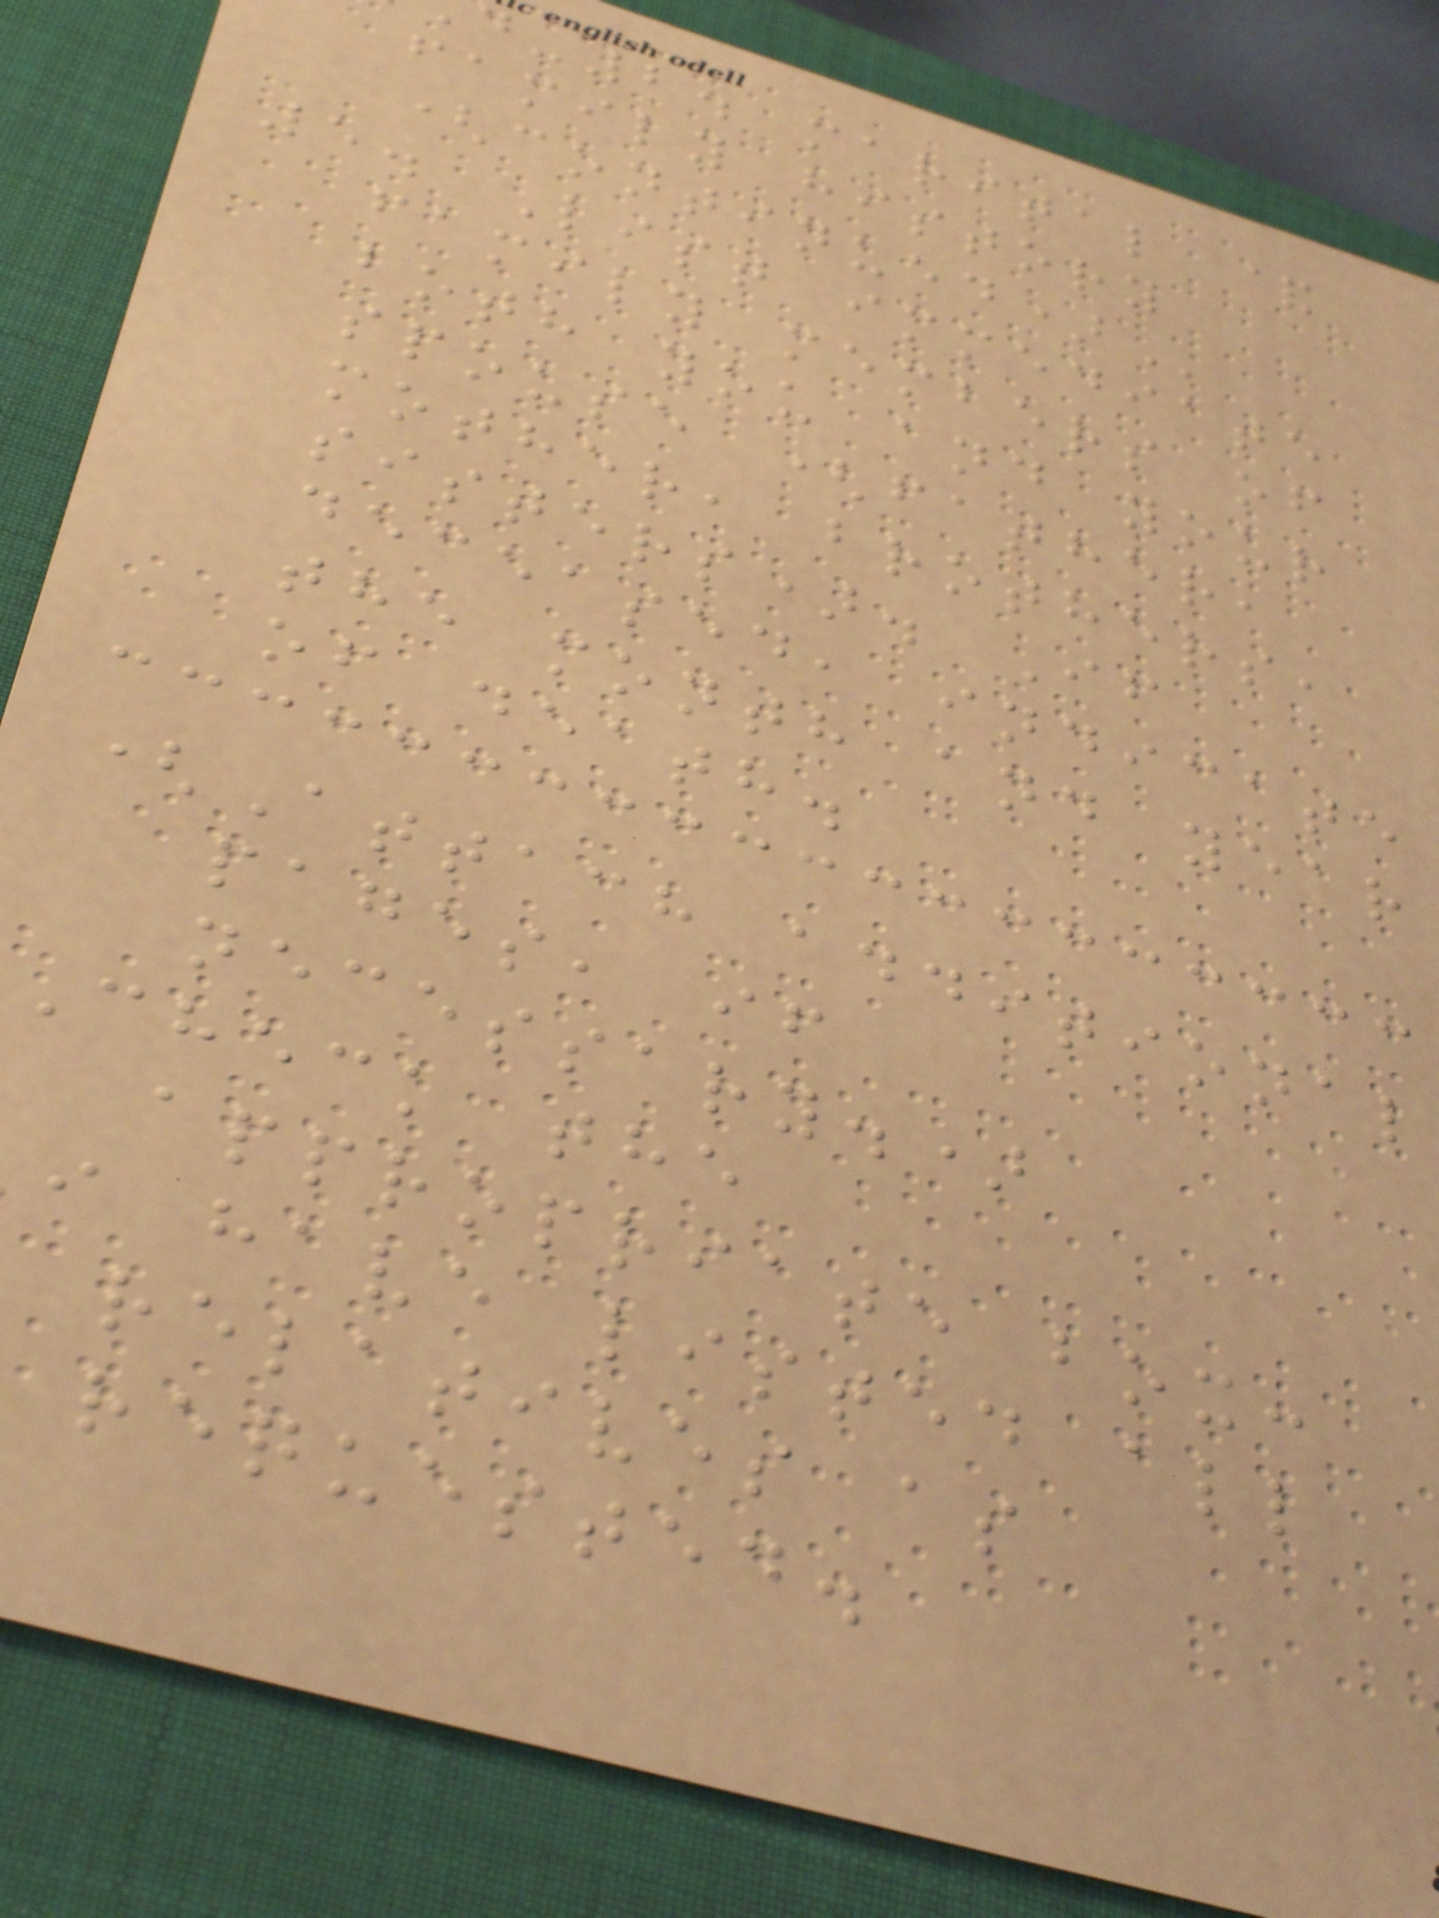d-2. marital &
family history
5. List immediate
family members of
both you and your
spouse (father,
mother, brothers,
sisters). If
deceased, indicate
the month and year
of death.
(Attach additional
pages, if
necessary.)
Check the
appropriate box:
i have listed all
relatives as
requested.
